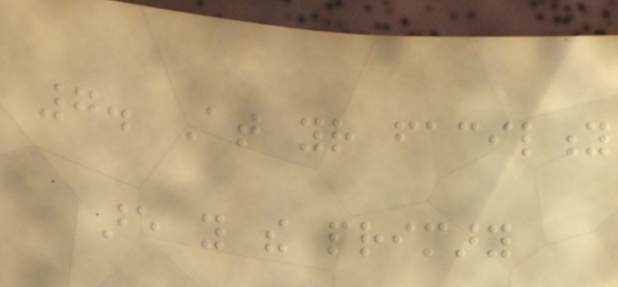7. At your facility
are you the primary
